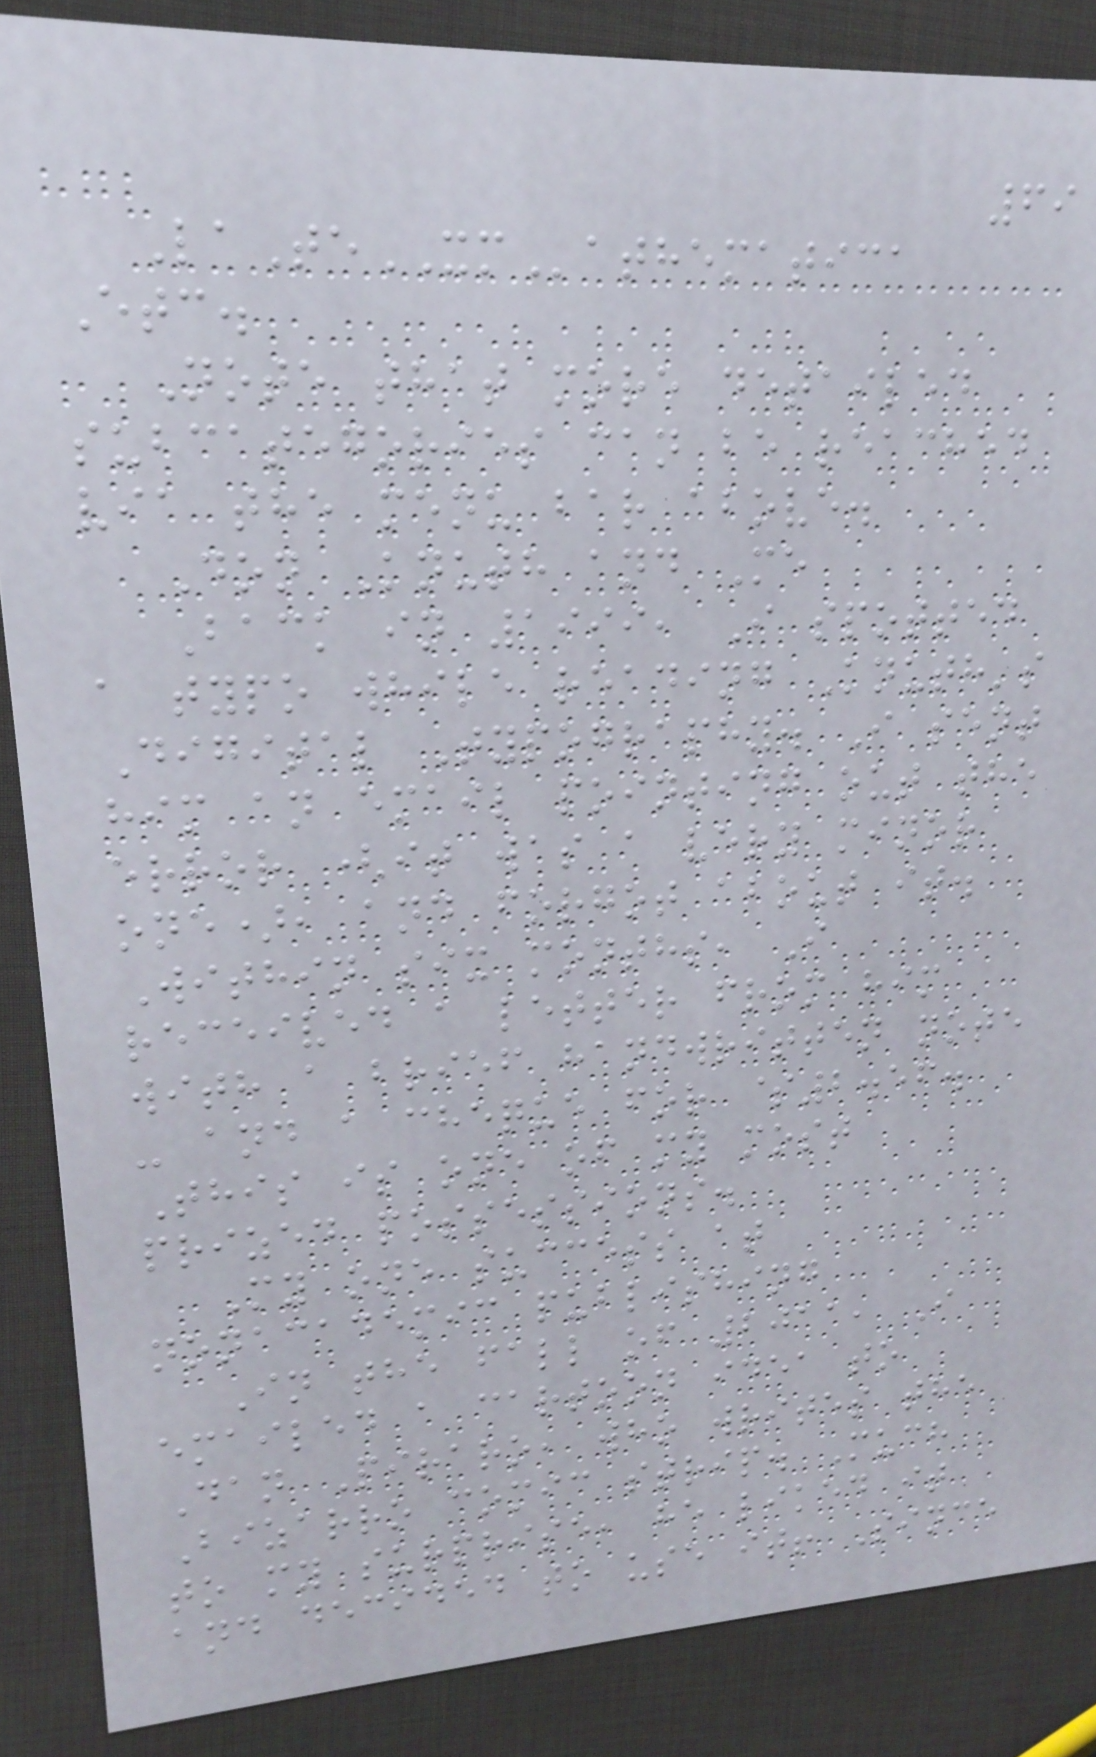69
LaTeXMathematica
Etc.
Note that more detailed
subcategories can be reached
via the menu bar above.
Don Knuth and Me
Back in 1999, I spotted
a typo while reading Knuth's
Digital Typography. I sent
him an email pointing out the
error (it was a very minor
one), and forgot about it.
Within six months, I
received a letter from him
with a brief handwritten note
- and a cheque for $2.56.
This is one of my most
prized possessions.
My one success at
nonacademic publishing
In the fall of 2011, I
emailed a cartoon idea to
Dan Piraro, who writes the
Bizarro comic strip. Much
to my surprise, he liked it
and decided to use it! Since
